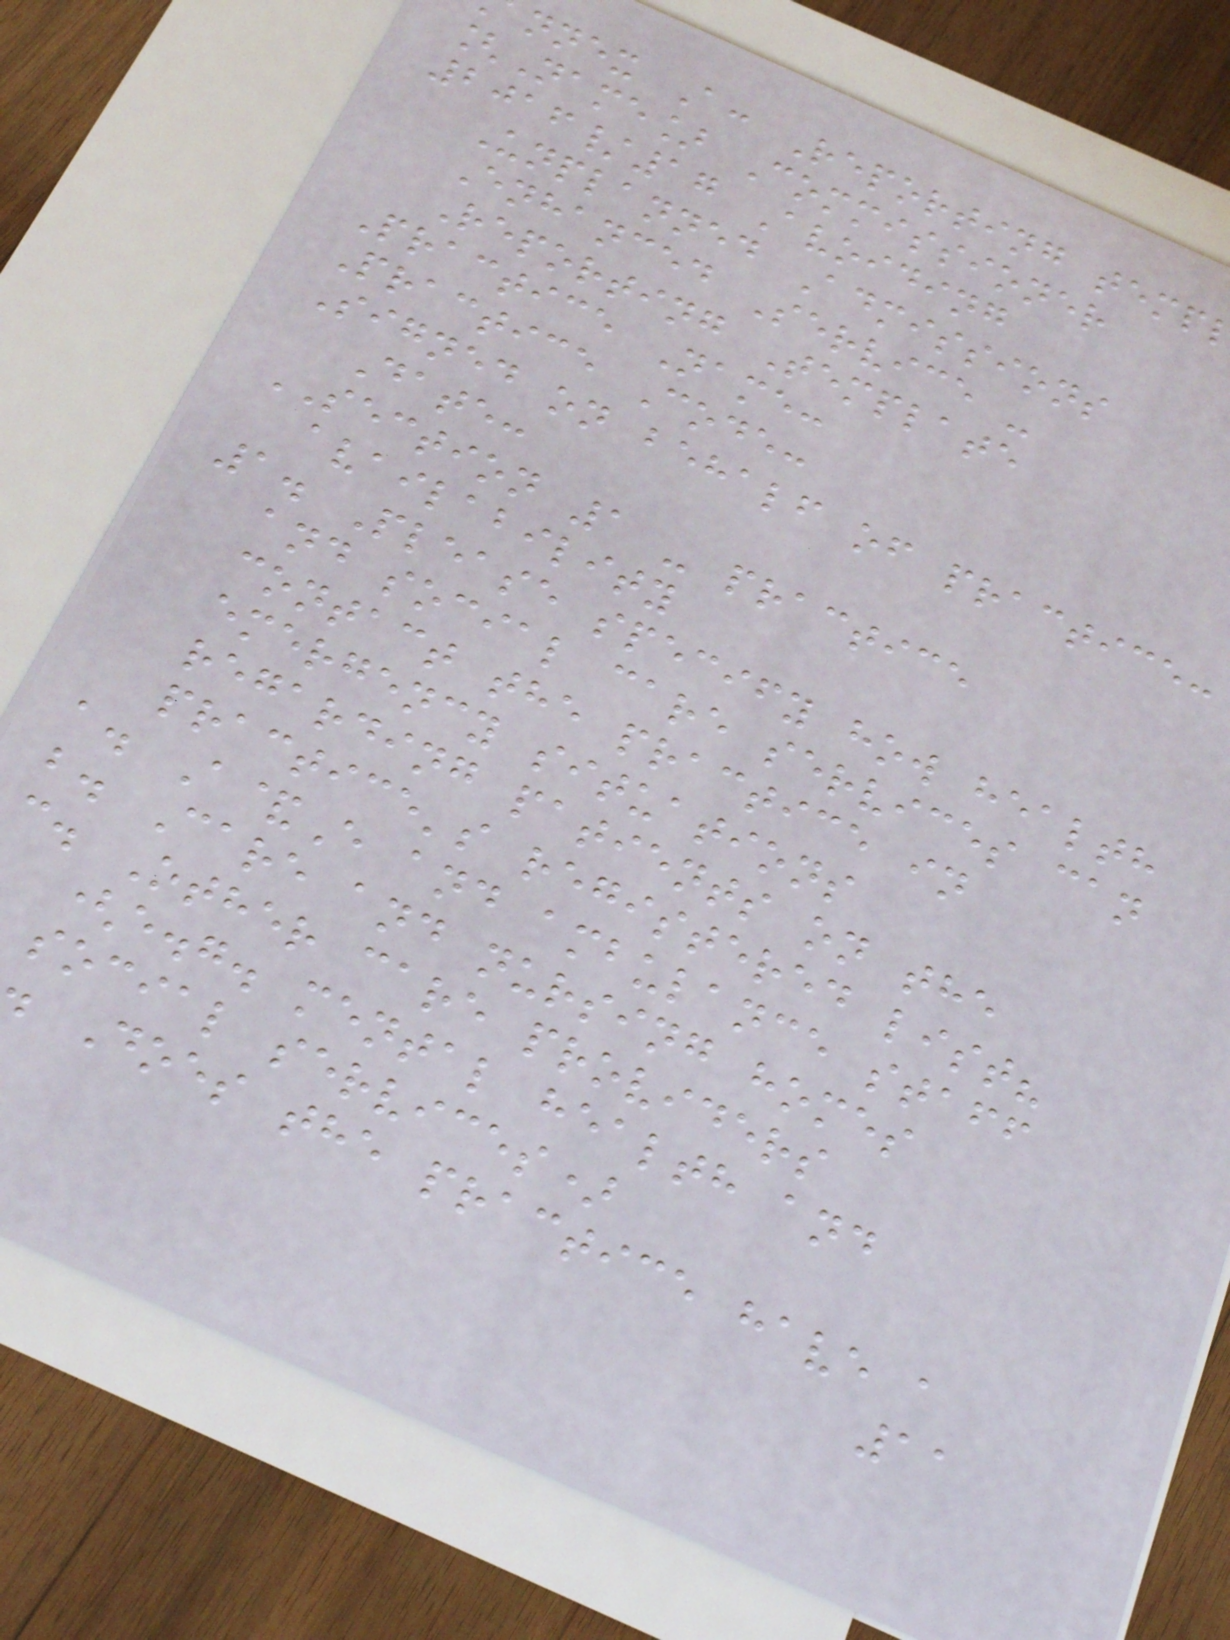nnex A: Reporting temp
[Name] Commissioner
2016/17 Avoiding
Unplanned Admissions
Enhanced Service -
Reporting Template
Practice Name:
Practice Code:
Signed on behalf of practice:
Date:
SECTION 1 - practice
availability
1. Please specify how health
and social care services can
contact the practice in
emergency situations
regarding patients on the
practice's registered list?
a. A&E and ambulance staff
b. Care and nursing homes
c. Other care providers
(e.g. mental health and
social services)
Does the practice have a
11
